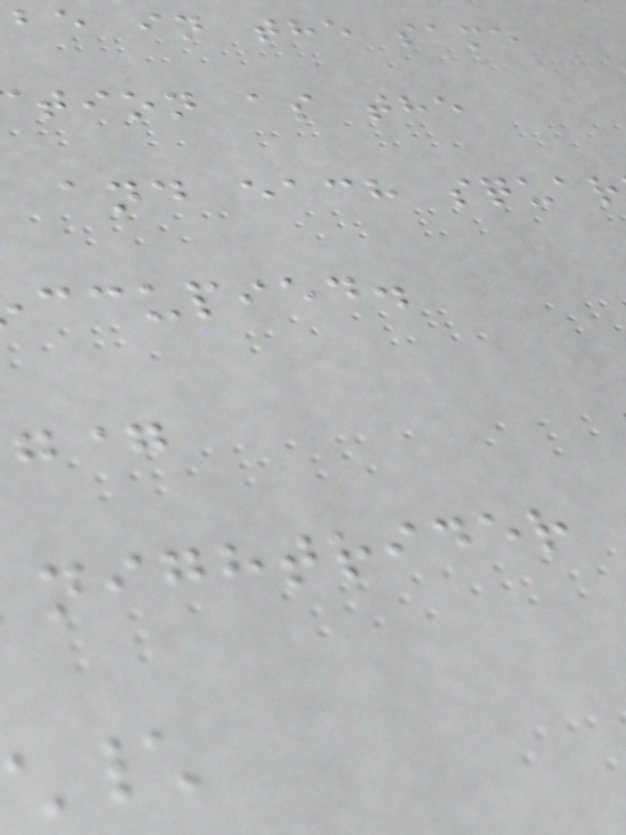be in the same
tion as the
and each squar
ccupied.
nightrider
